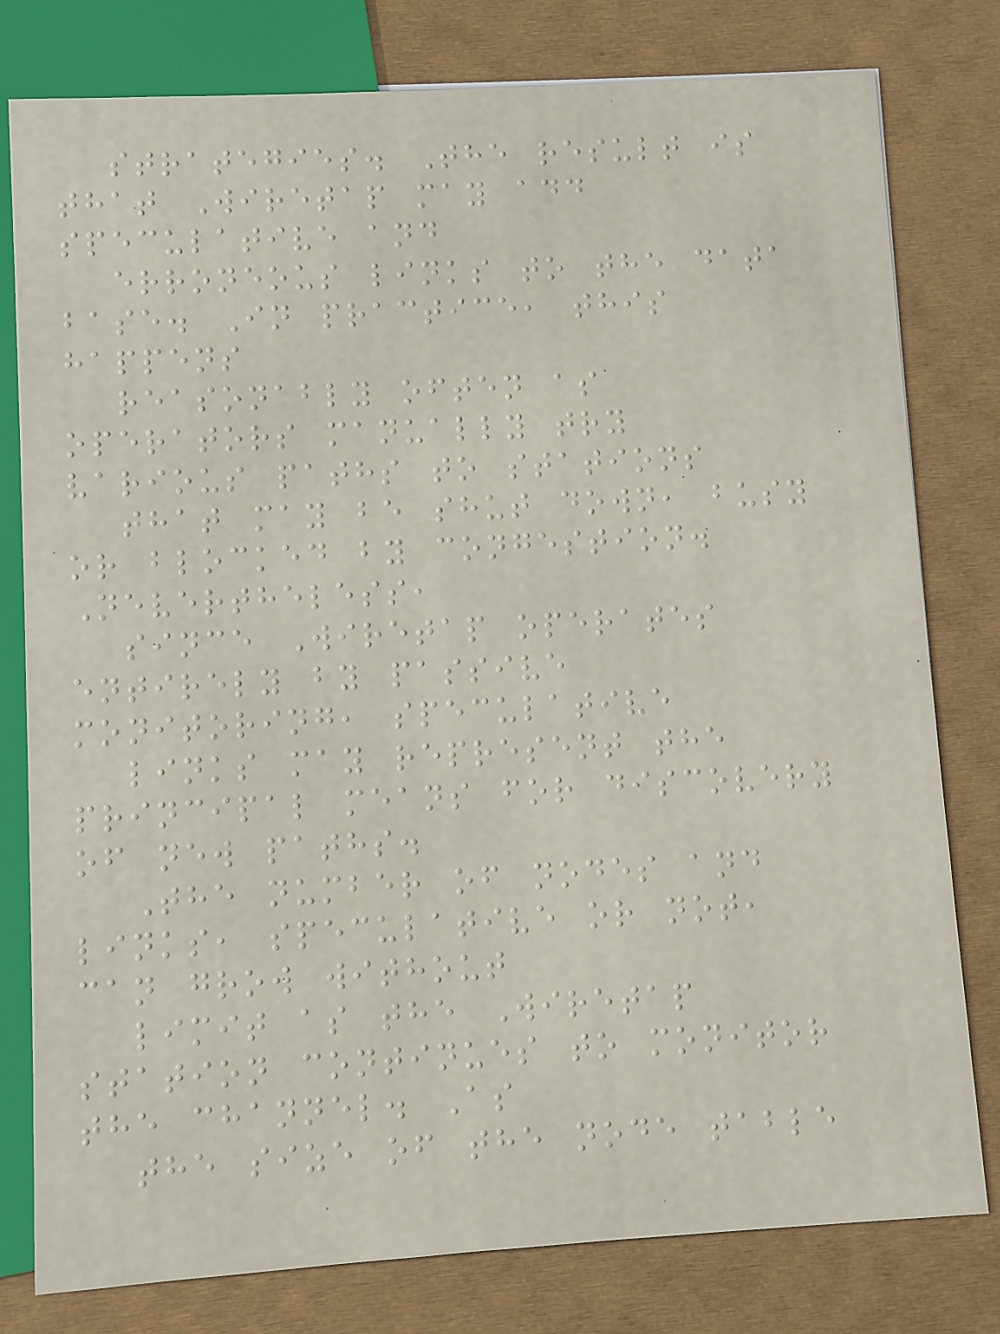strategies. The result is
that Wiretap may add
speculative and
erroneous links to the data
base. In practice, this
happens
reasonably often as
operators manually try
various paths to stations
that may be shut down, busy
or blocked by congestion.
Nevertheless,
since Wiretap operates
entirely by passive
monitoring, speculative
links may represent the
principal means for discovery
of new paths.
The number of nodes and
links, speculative or not,
can grow without
limit as the Wiretap
station continues to monitor
the channel. As
the size of the node table
